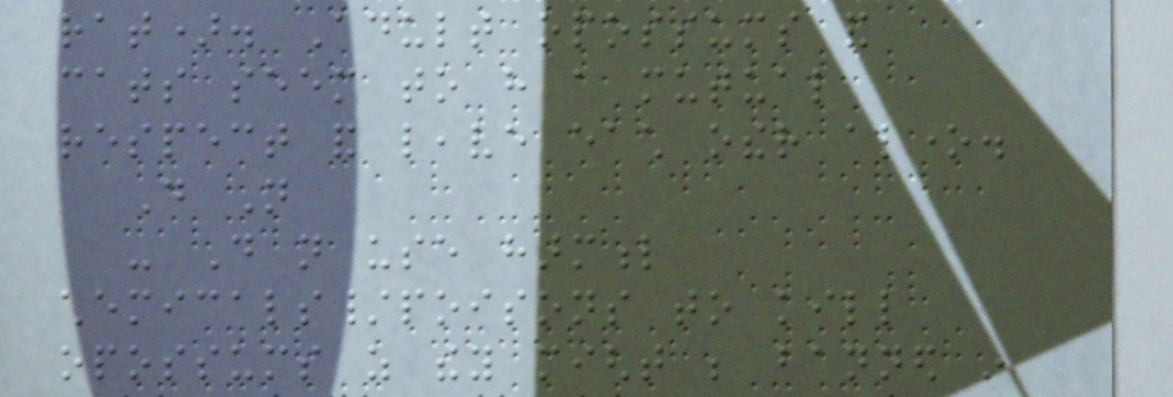rat). Adult opossums and
cats seem to have a mutual
respect and leave each other alone.
Do Not
- Do not use harmful
chemicals/poisons to kill
opossums as they might be banned in
